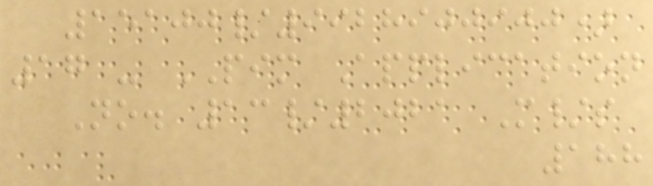15100/9928900900)
17 - PIM Application
No. 13/2021 M/s
188
